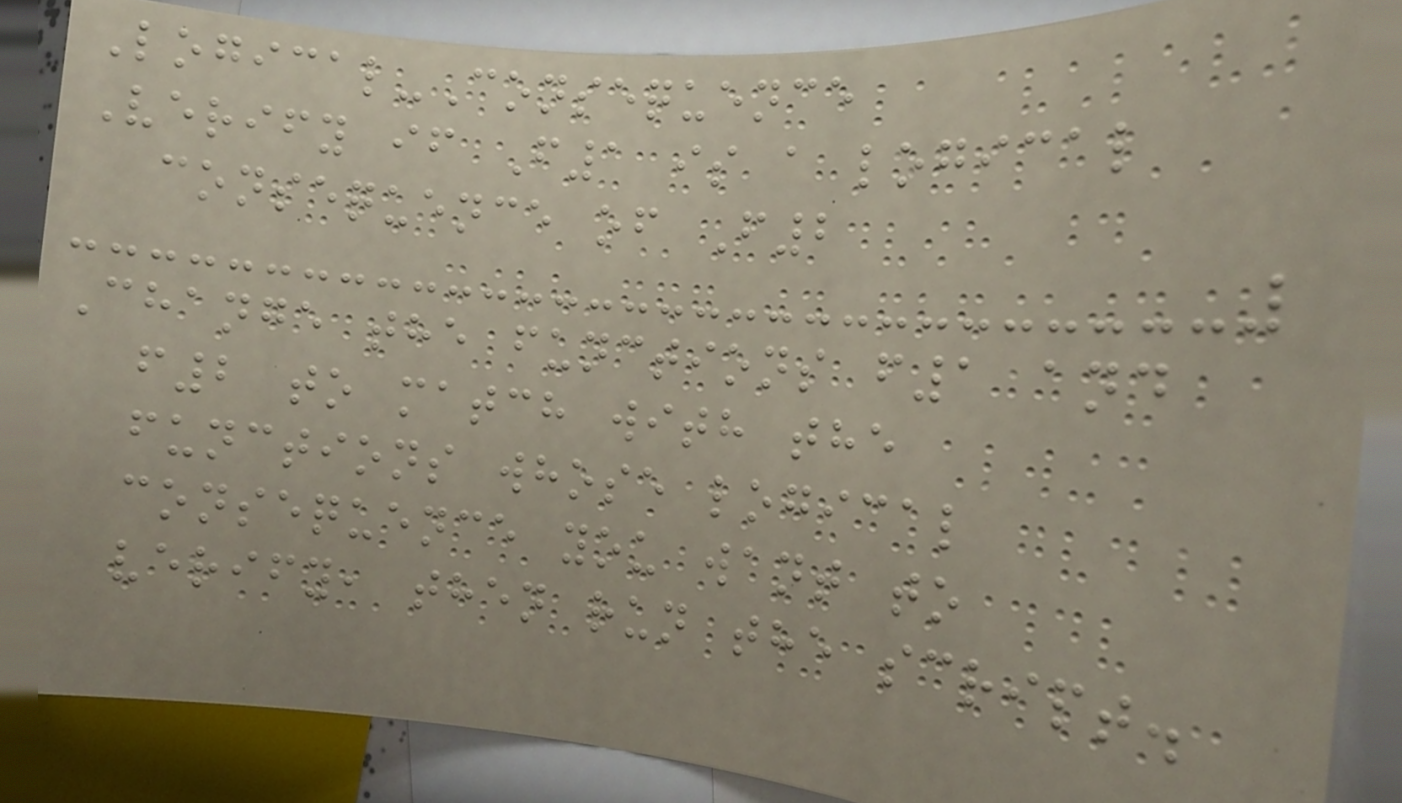Logical-Consequence
Verify if F1 is a logical
consequence of F2
Change the functions f1 and
f2 to match with the
functions whose logical
consequence you want to
verify, then run the script.
